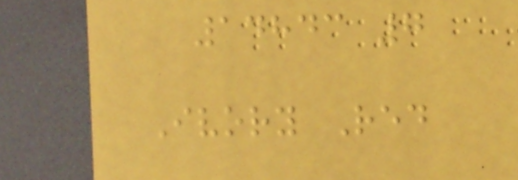14843 7
Ivory Red
